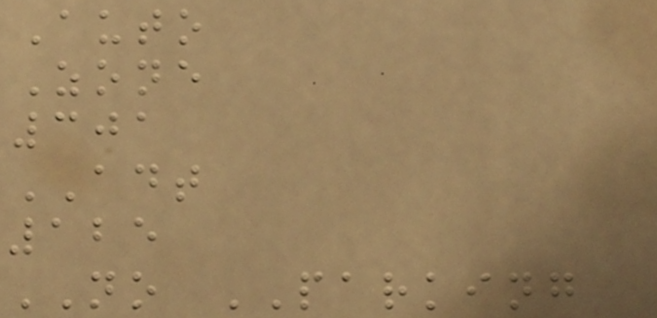Auto
Zone
301
ADT
125
NO PARKING
